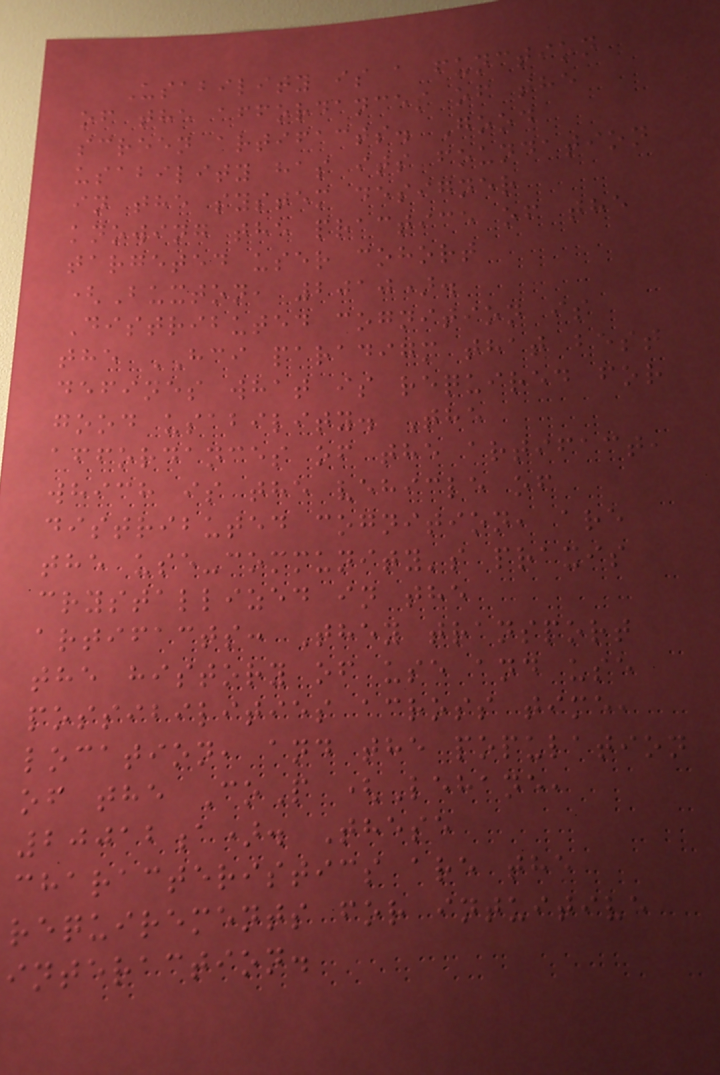Usability is a function
of the affordances of the
screen artifacts. Good
usability has its foundation
in the system designer
knowing the practice of the
targeted user cohort
(Buxton, 2010).
Distributed cognition is
the HCI paradigm that best
defines what is required for
good usability. The
affordances of the artifact,
which is the vehicle of
distributed cognition, are
the use-community's praxis
crystallized in the
artifacts: They transport
the history of use and use
possibilities across time,
location, and the population
of the CoP (Lehane,
20012a). These
characteristics are the
requirements for intuitive
interaction.
